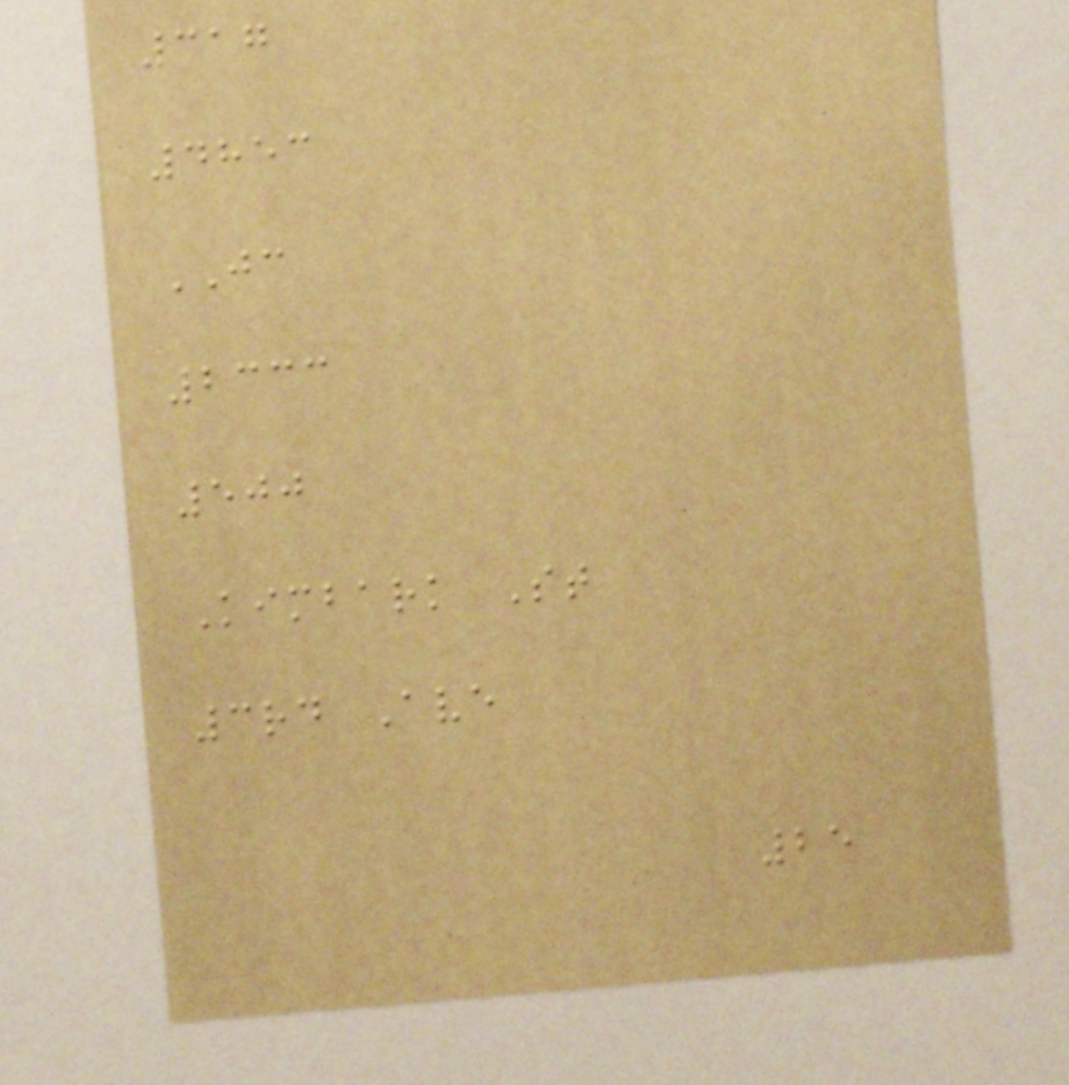317
4853
JC
2333
500
Kimbark St
3rd Ave
25
